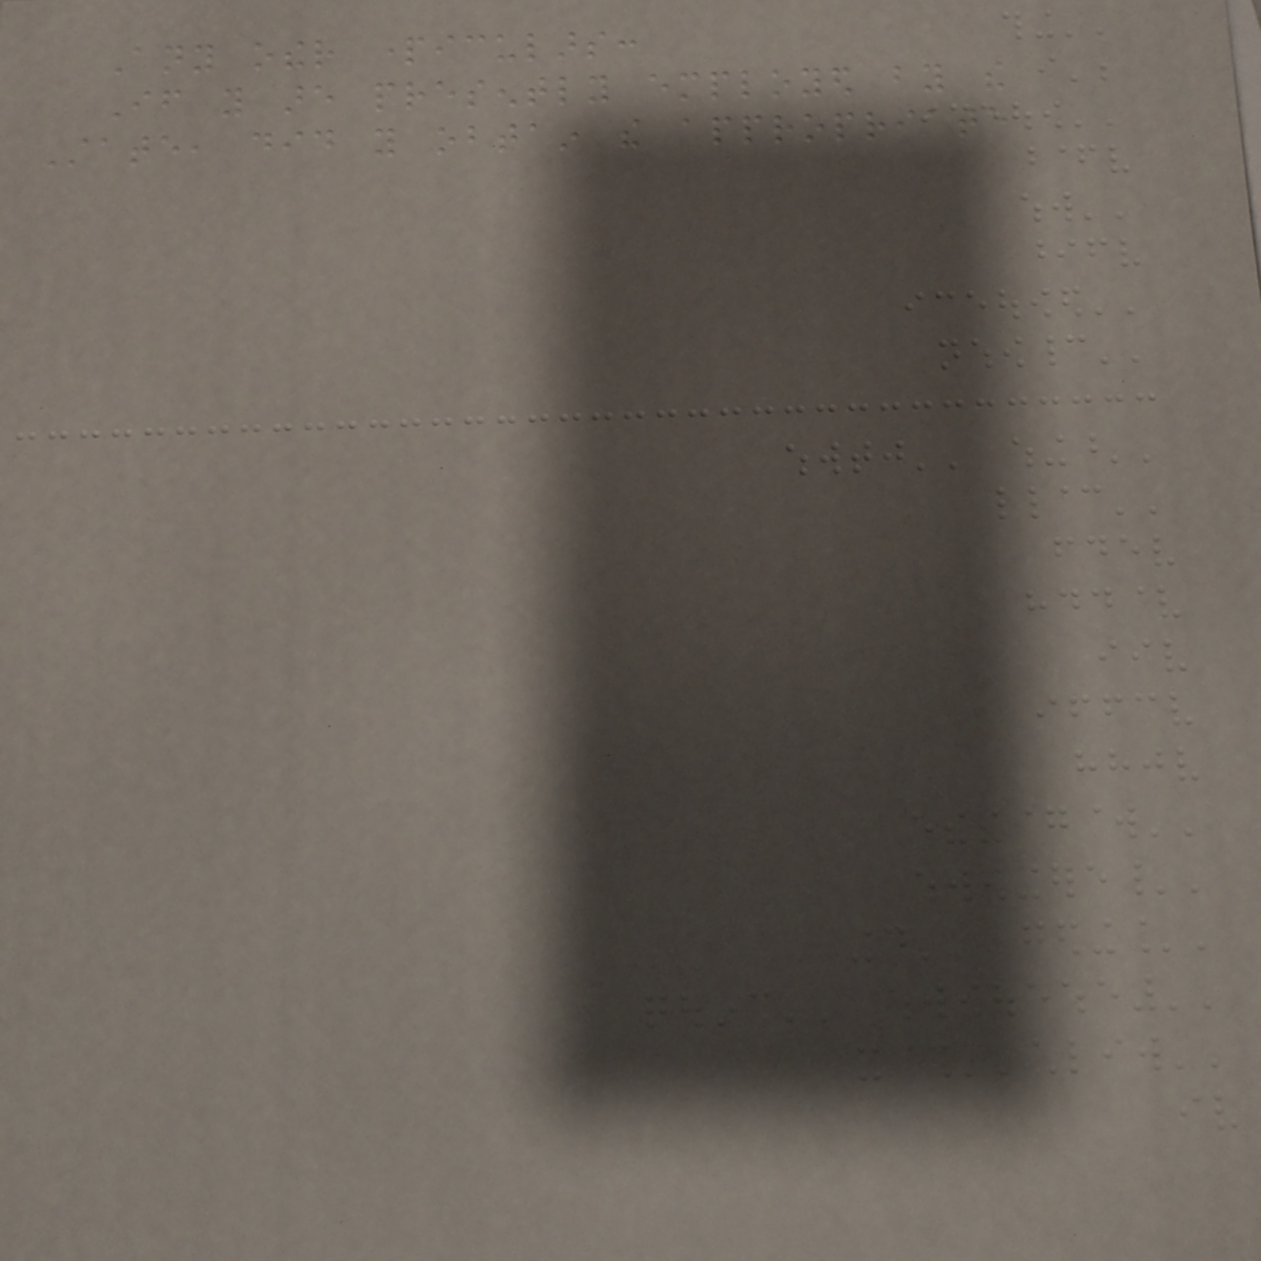Any other particulars:
If you are presently employed by the
State, did you obtain the appropriate
